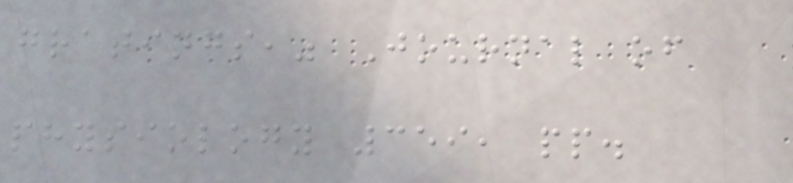gratings," Journal of
physiology 359, pp.
